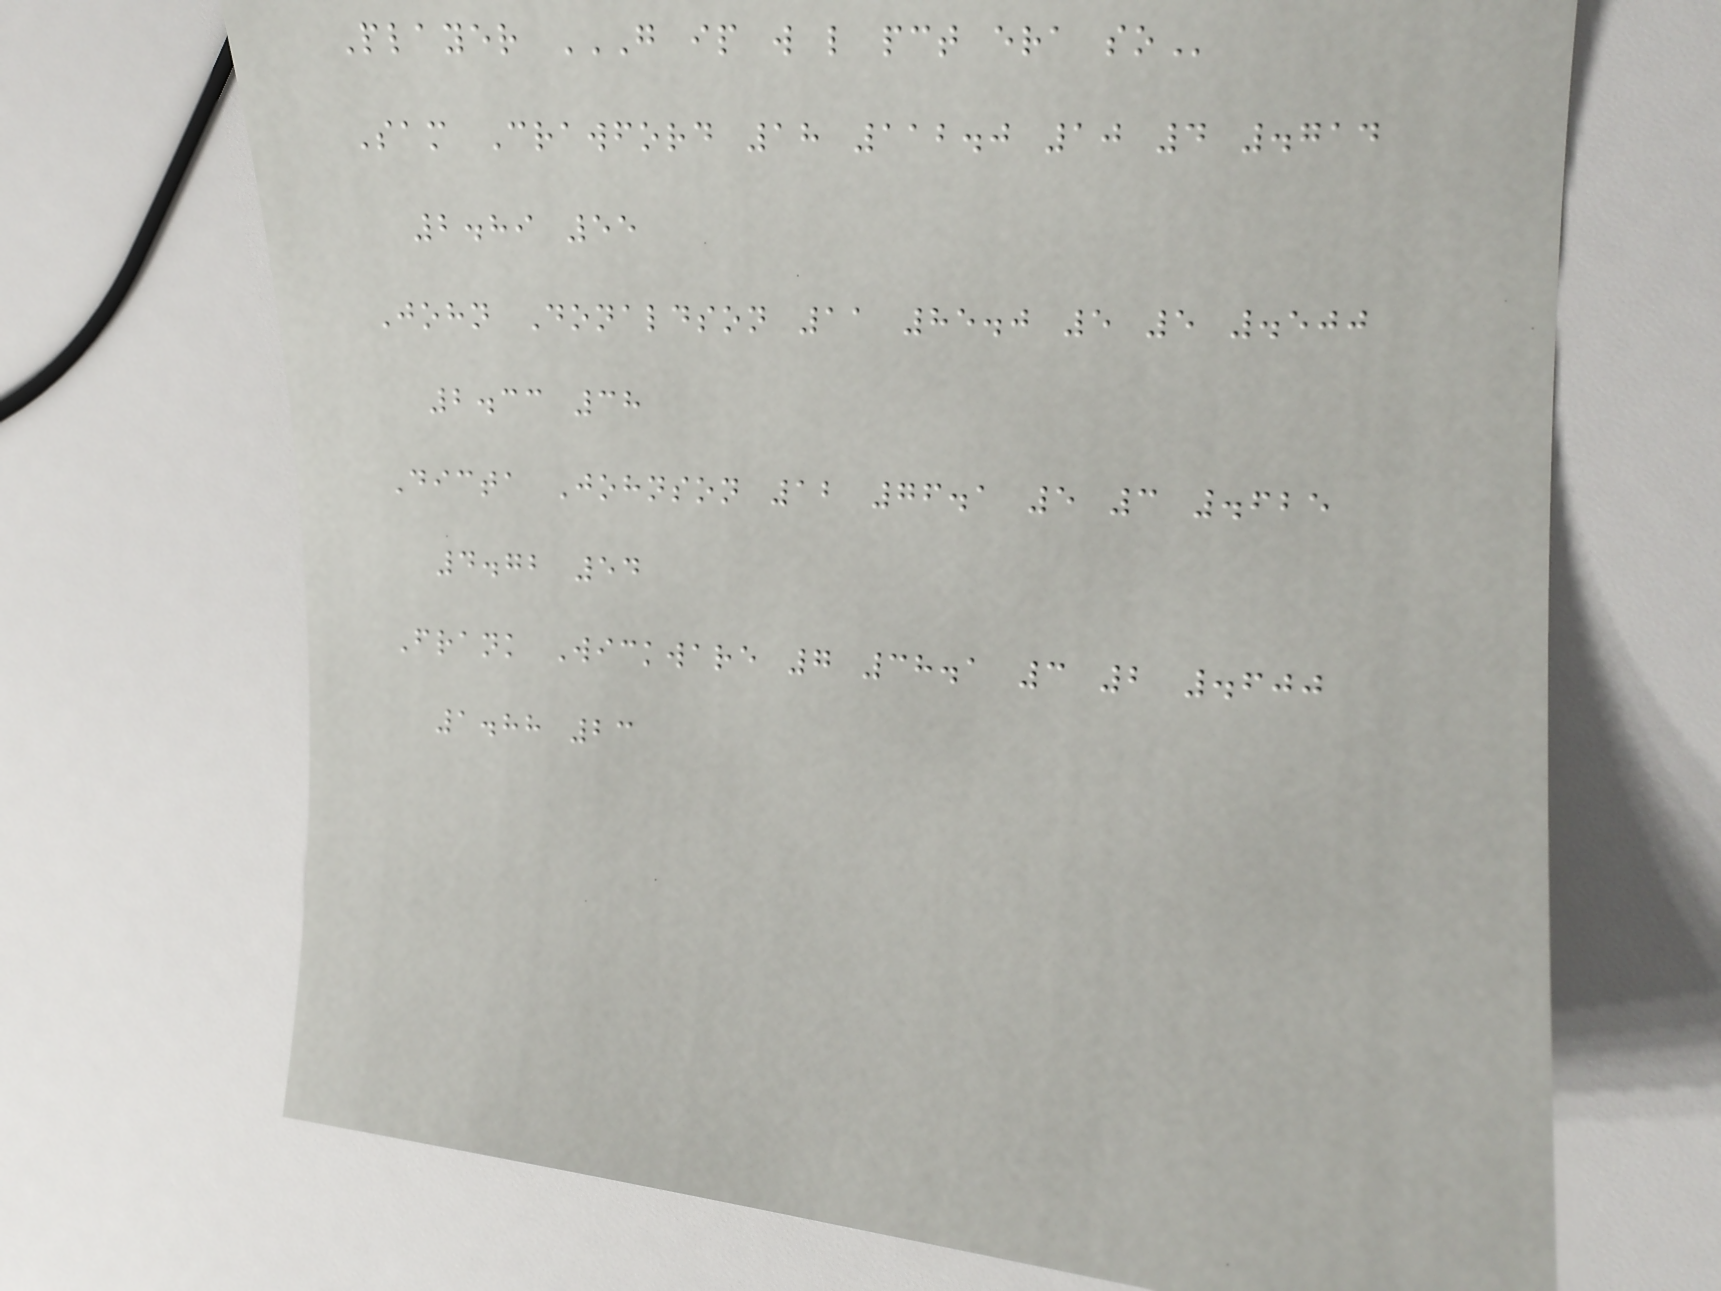Player G IP W L PCT ERA SO
Sam Crawford 18 112.0 10 4 .714
2.89 55
John Donaldson 11 85.0 5 5 .500
2.33 38
Dicta Johnson 12 76.1 5 3 .625
4.72 54
Frank Wickware 7 38.1 3 2 .600
1.88 23
